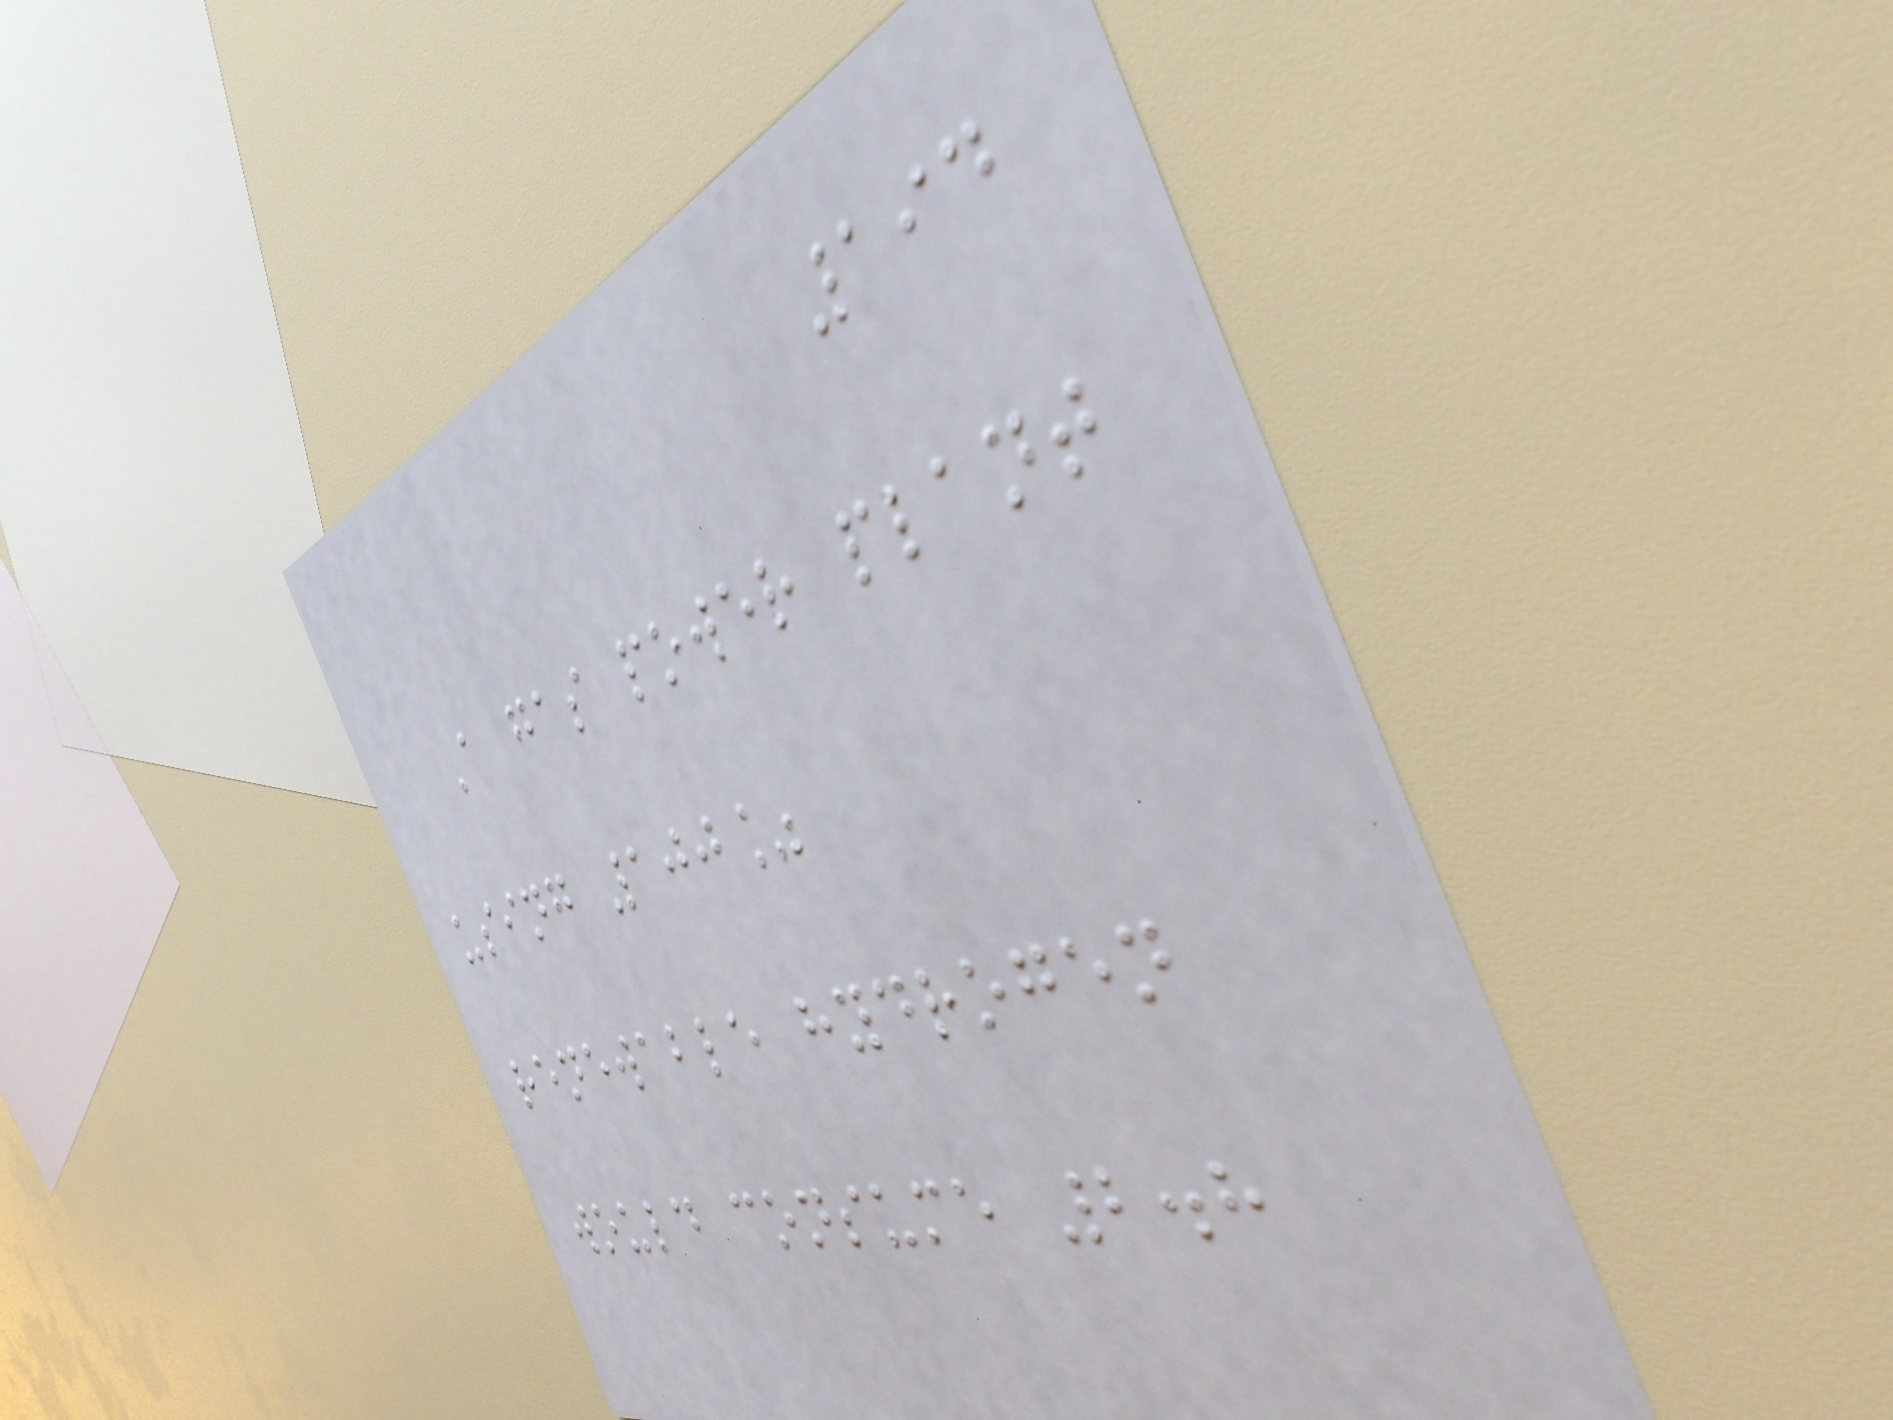194
A gas power plant
using 100%
renewable hydrogen
would consume 2.8
